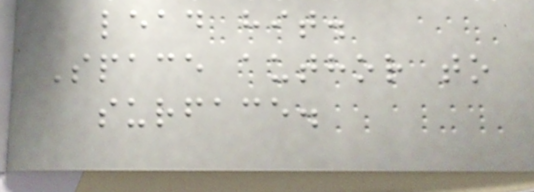lead hit.
Space author to
surface.
